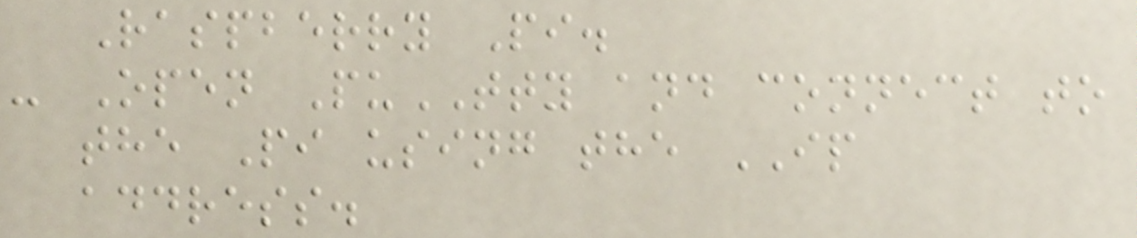Raspberry Pi.
- Open PuTTY and connect to
the Pi using the IP
address.
